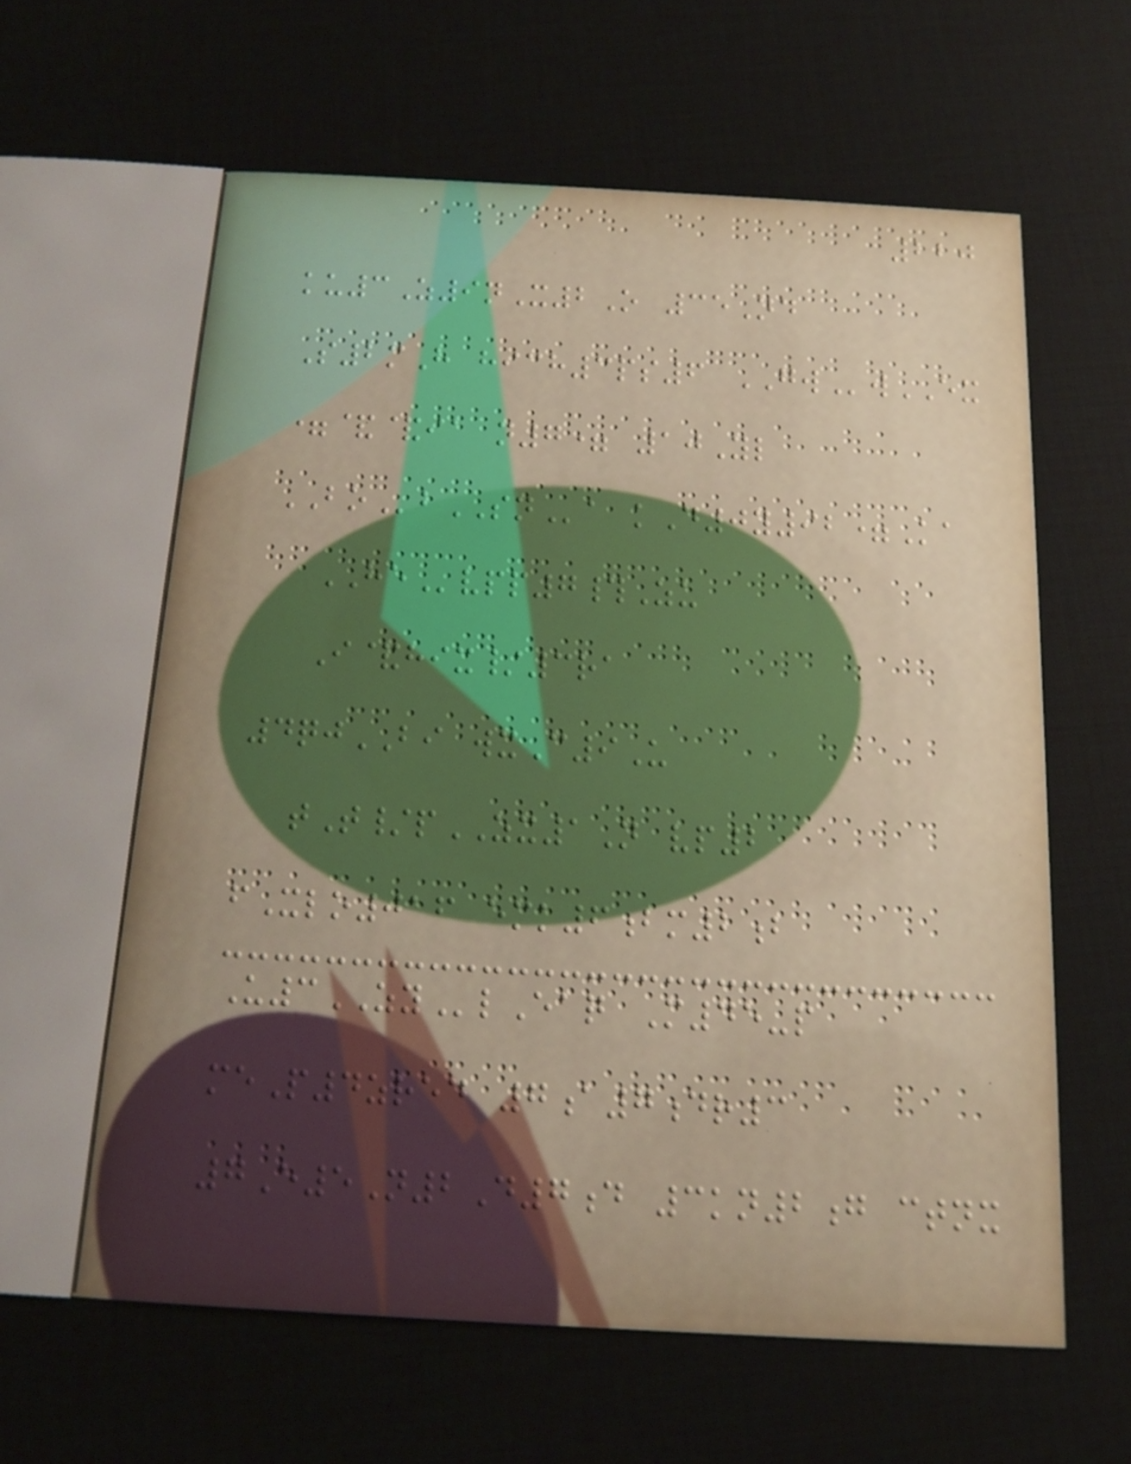220
ku3Z9nX2O 35Nd
S2mH hich3ps6 GWwEX
=&&ia n7= 10Yl
BObSNa kD0y92=Ka
HEvpp7#Zu
I&hix/3ra
4qjBI wxC9U
tT/pZX1N vp2
fXlo016 emk6bm2b
U3ZYlEaq M45-p
meP4zred 7a7dr3
7E5N2D7d 3kn2g ctnx
